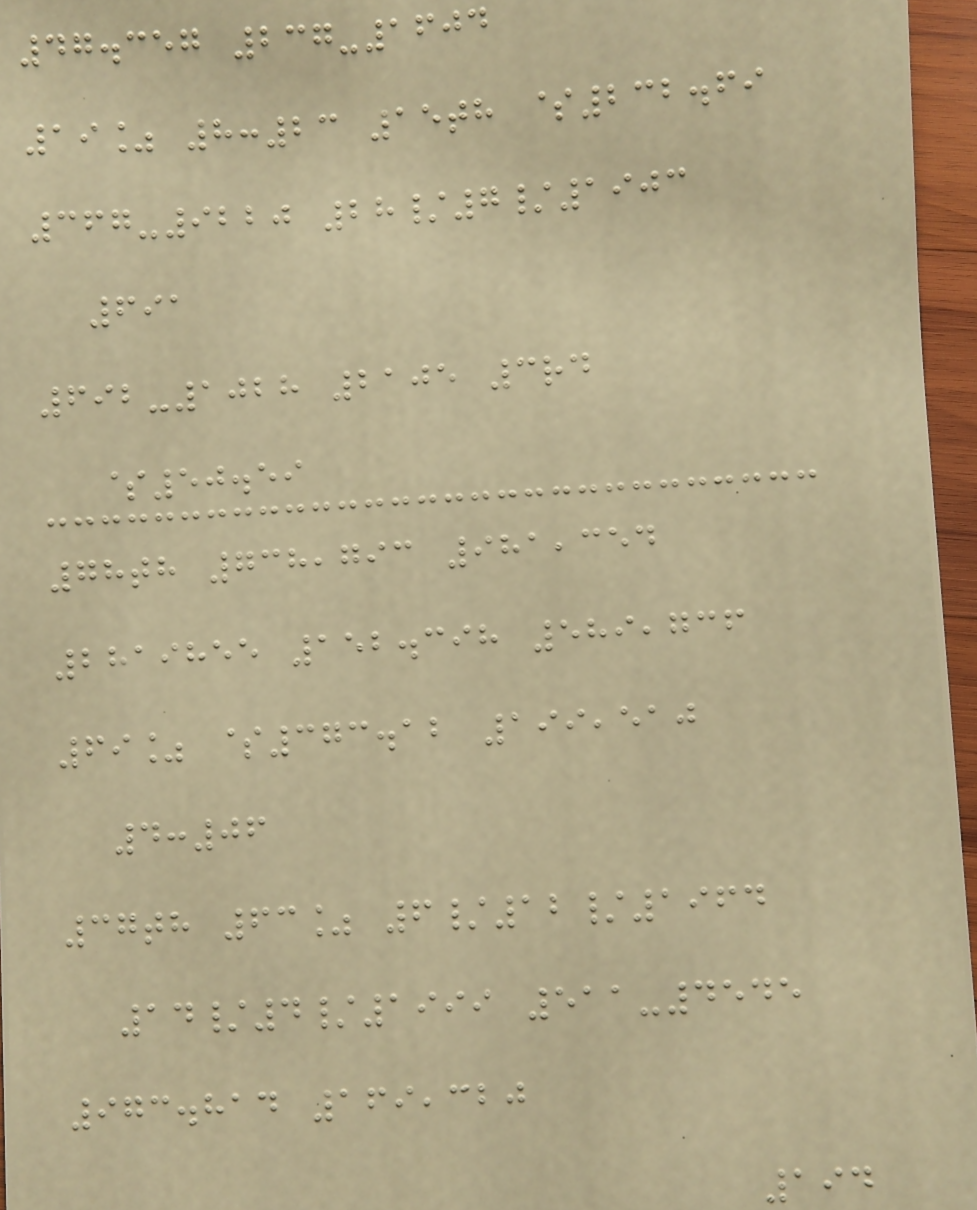47.357 237-1604
19% 8:23 15th $232.69
367-9220 28/7/1903
691
692-1028 2105 3rd
$50.59
78th 738,793 981,354
2819855 152.398 589,736
69% $373.12 199,510
4:06
37th 63% 6/12/1964
14/4/1999 511-4545
973.814 169,320
194
